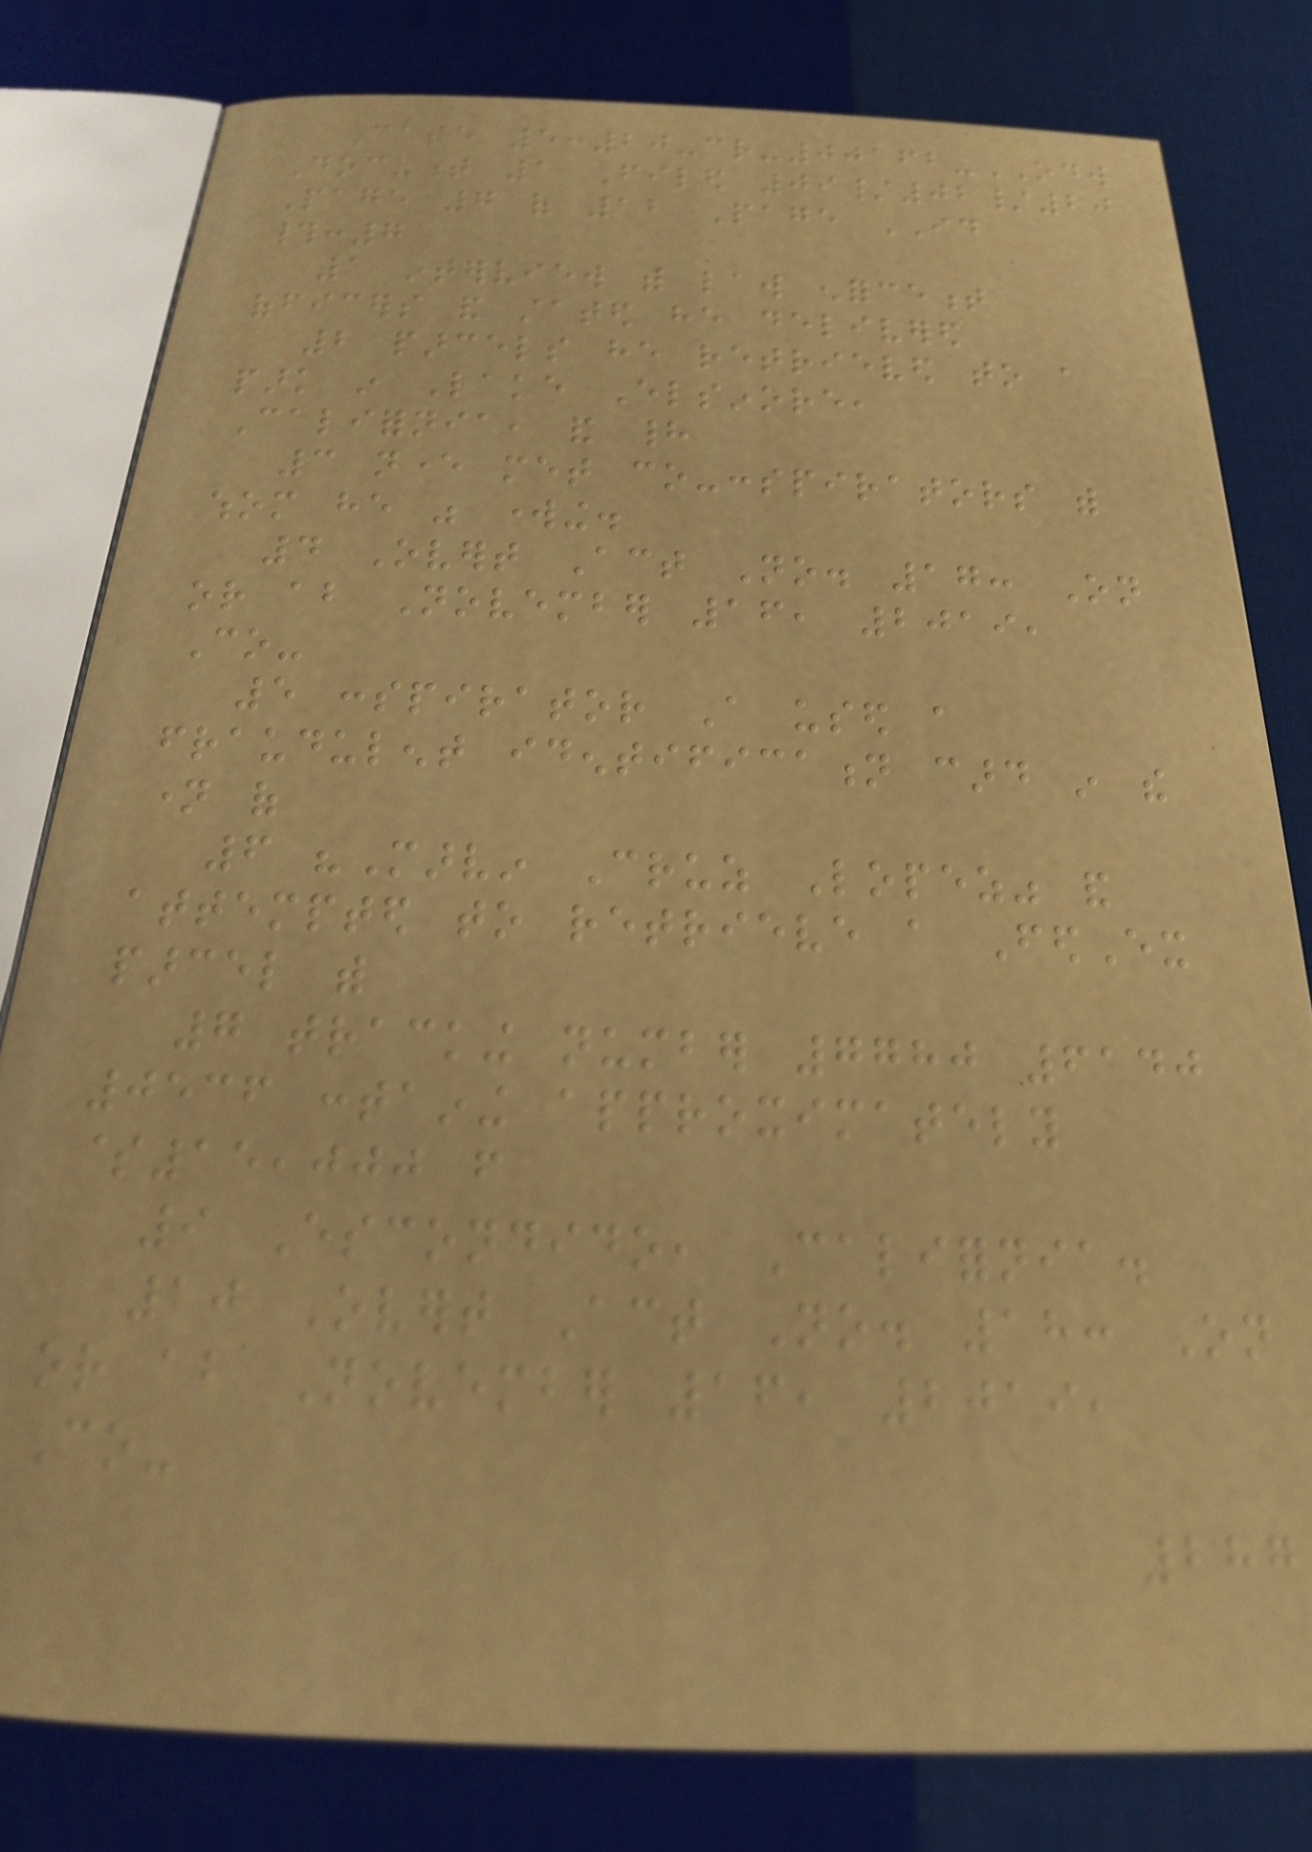Case 5:20-cr-00162-ODW
Document 1 Filed 09/02/20
Page 7 of 12 Page ID
#:7
1 interview with law enforcement
officers and stated he delivered
2 parcels he retrieved to a
park in Lake Elsinore,
California, and had
3 never met co-conspirators with
whom he was working.
4 Overt Act No. 17: On
or about November 16, 2019,
Co-
5 conspirator A used a
fraudulent identification card in the
name of
6 "Marvin Cruz Lopez" and
attempted to retrieve a FedEx
parcel with
7 tracking number 7780 6140
0536 containing approximately
$15,000 from
9 Escondido, California.
10 Overt Act No. 18: On
or about November 16, 2019,
Co-
287
